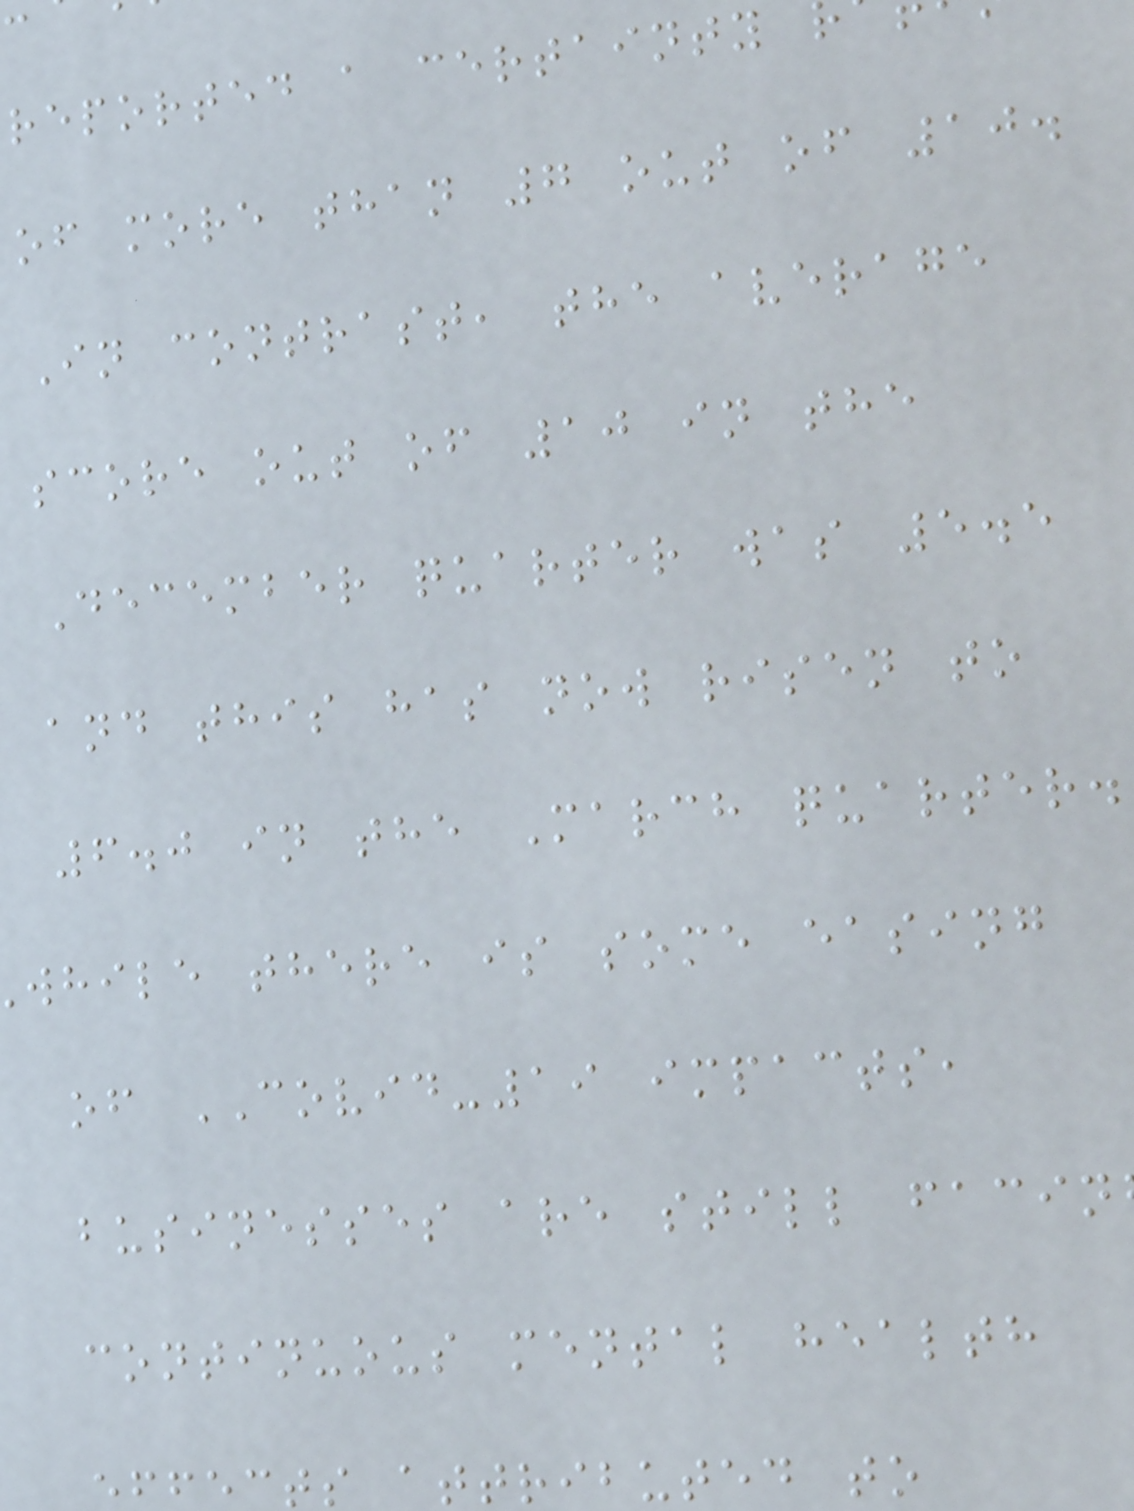reported a certainty
of more than 7 out of 10.
In contrast, the average
score out of 10 in the
December quarter was 5.5
and this has now risen to
6.0 in the March quarter.
while there is some easing
of COVID-19 impacts,
businesses are still facin
continuous mental health
cts attributed to
